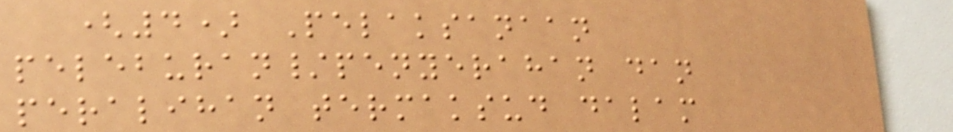(4) Pelaksanaan
peleburan/penyerahan dan
peralihan termaksud dalam
